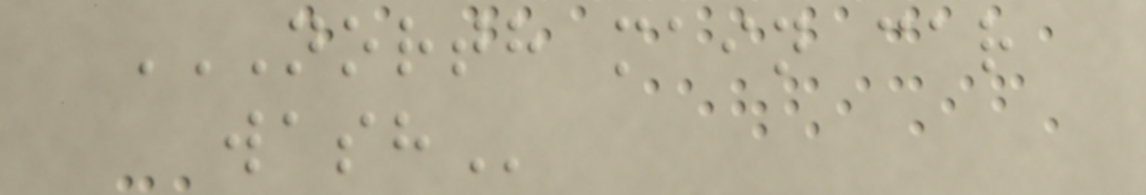NORTH MAIN CAR
WASH
